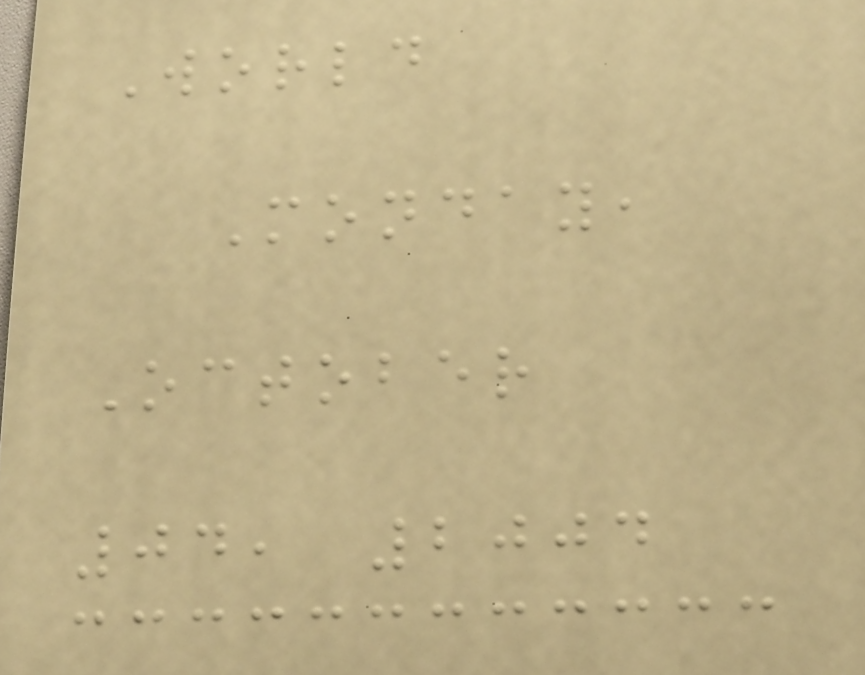World
Monday,
October
04, 2004
